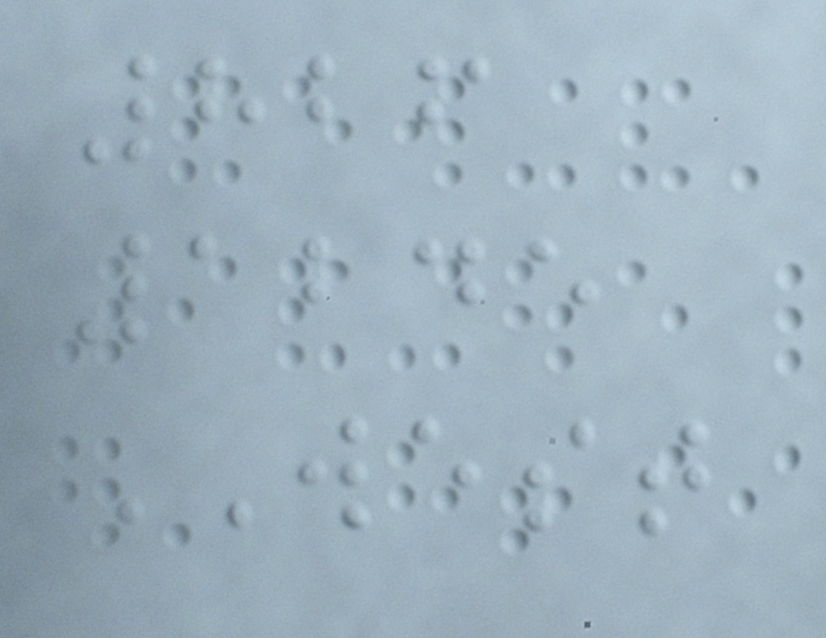826
1245
WEST
